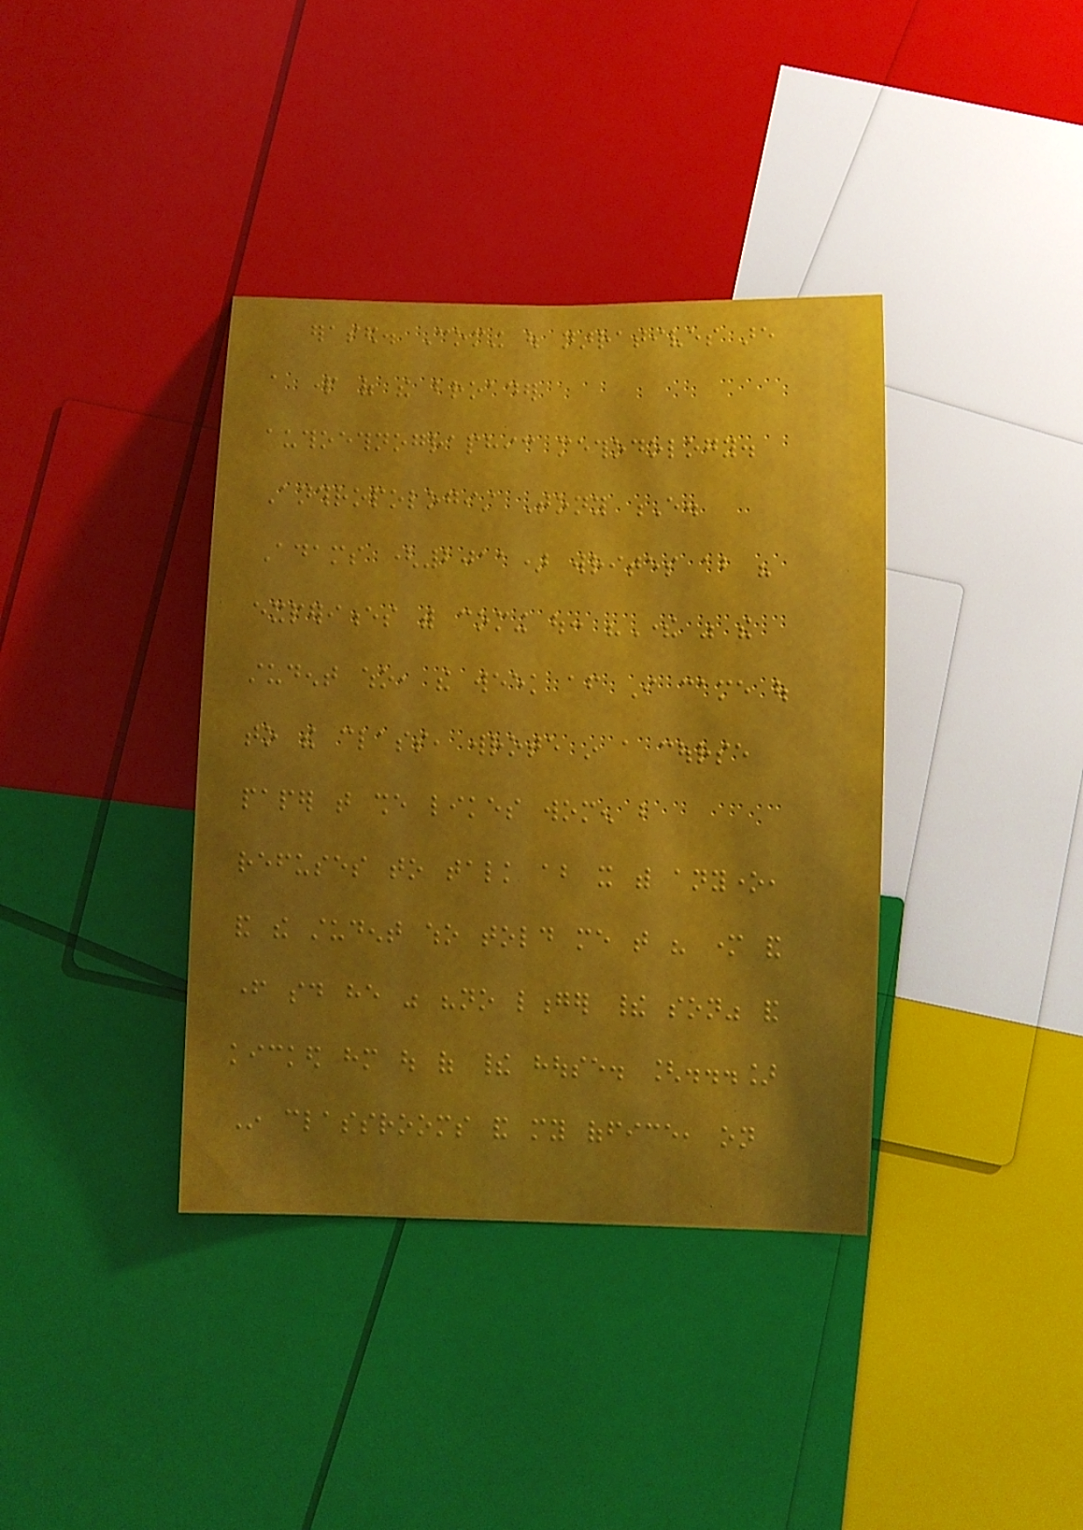erased. Coming out narratives are
a part of the broader
authoethnographic methodology.
Anthropologist Tony E.
Adams (2011) writes about his
experiences with coming out: "There was the
student who, the week after I came out
to the class, wrote in a course
paper that she likes women but
refuses to talk about it with anyone,
and the student who told me that his mother and
father said he was "no longer their son" and
kicked him out of their house. [...]
In classrooms and my office, on
